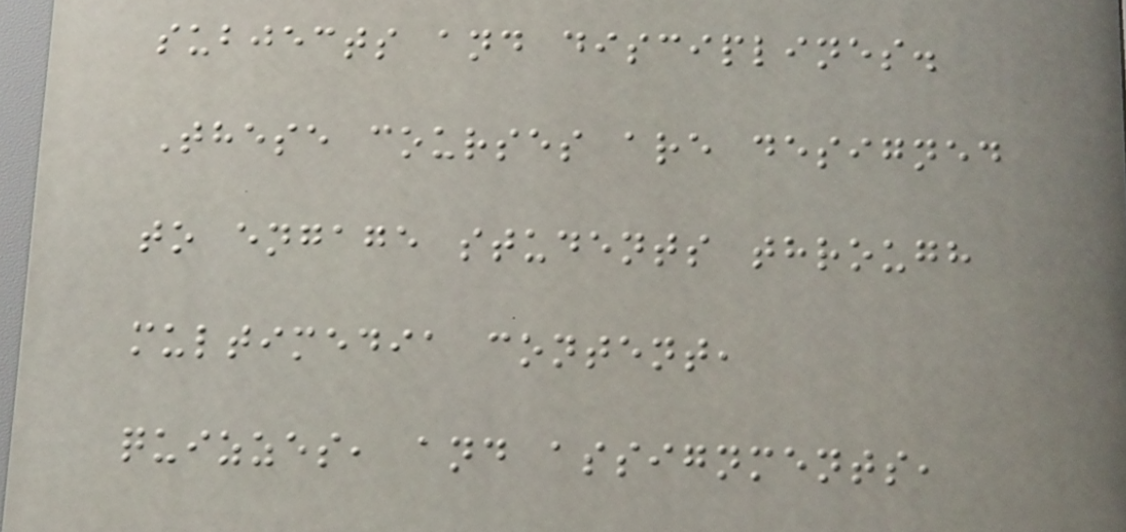subjects and disciplines.
These courses are designed
to engage students through
multimedia content,
quizzes, and assignments,
